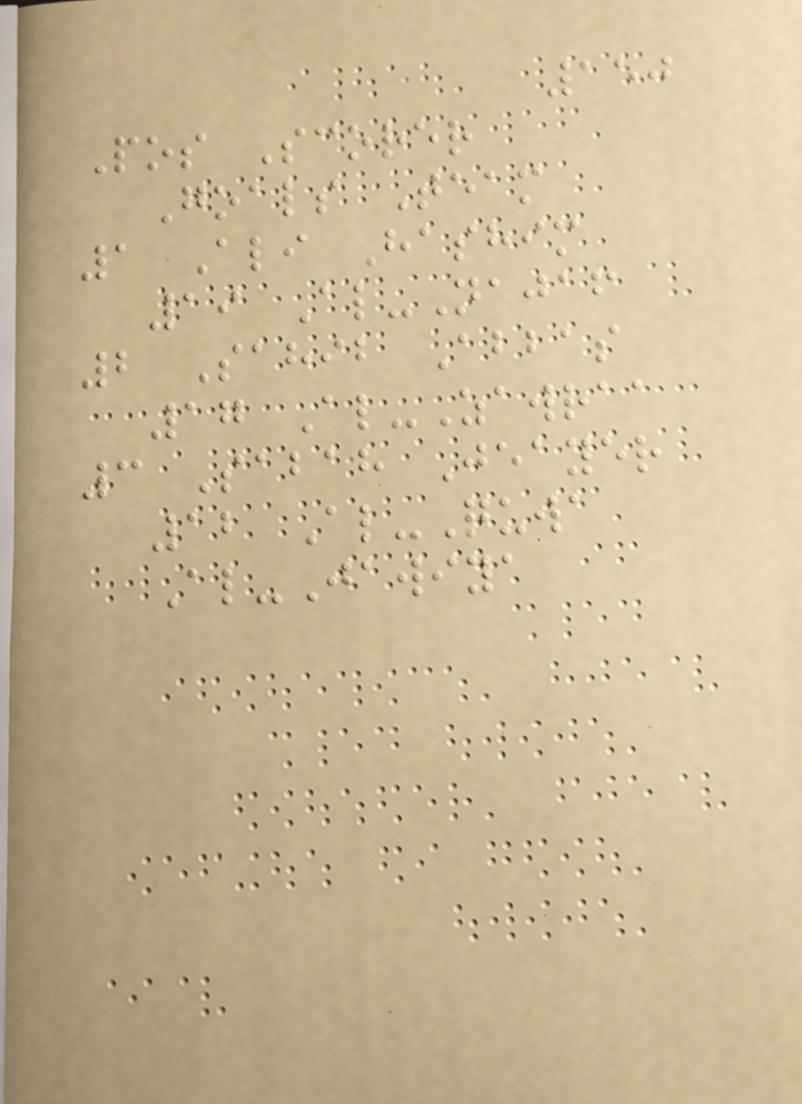150
Pos Scorer
Goals Team
1 Ali Hashim
19 Al-Najaf
2 Sahib Abbas
17 Al-Zawraa
3 Sabah Jeayer
12 Al-Quwa
Al-Jawiya
